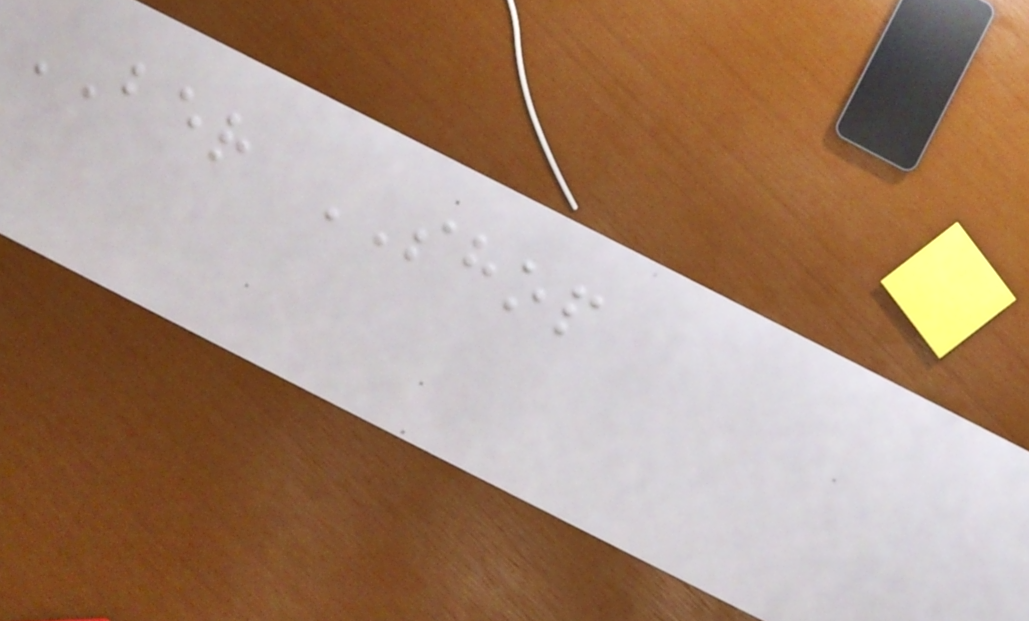BER SHOP
